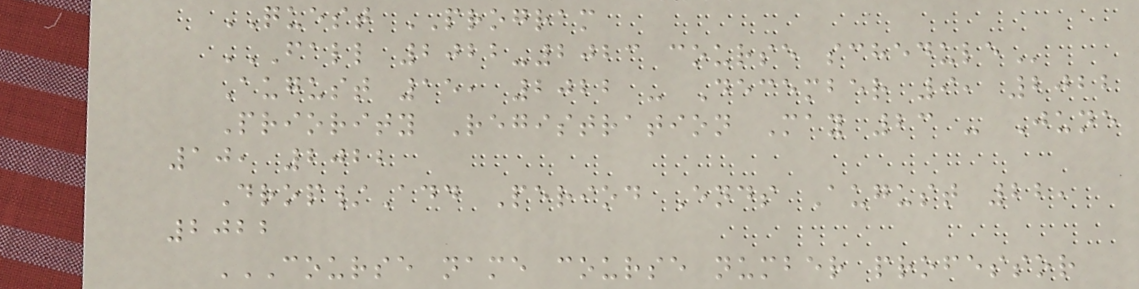QUEST PROGRAM
FALL 2022-2023 COURSE SCHEDULE
August 15, 2022 - December 9, 2022
Priority Registration May 23 - June
10, 2022
Drop/Add Period Ends August 22,
2022
COURSE NAME COURSE NUMBER PROFESSOR
